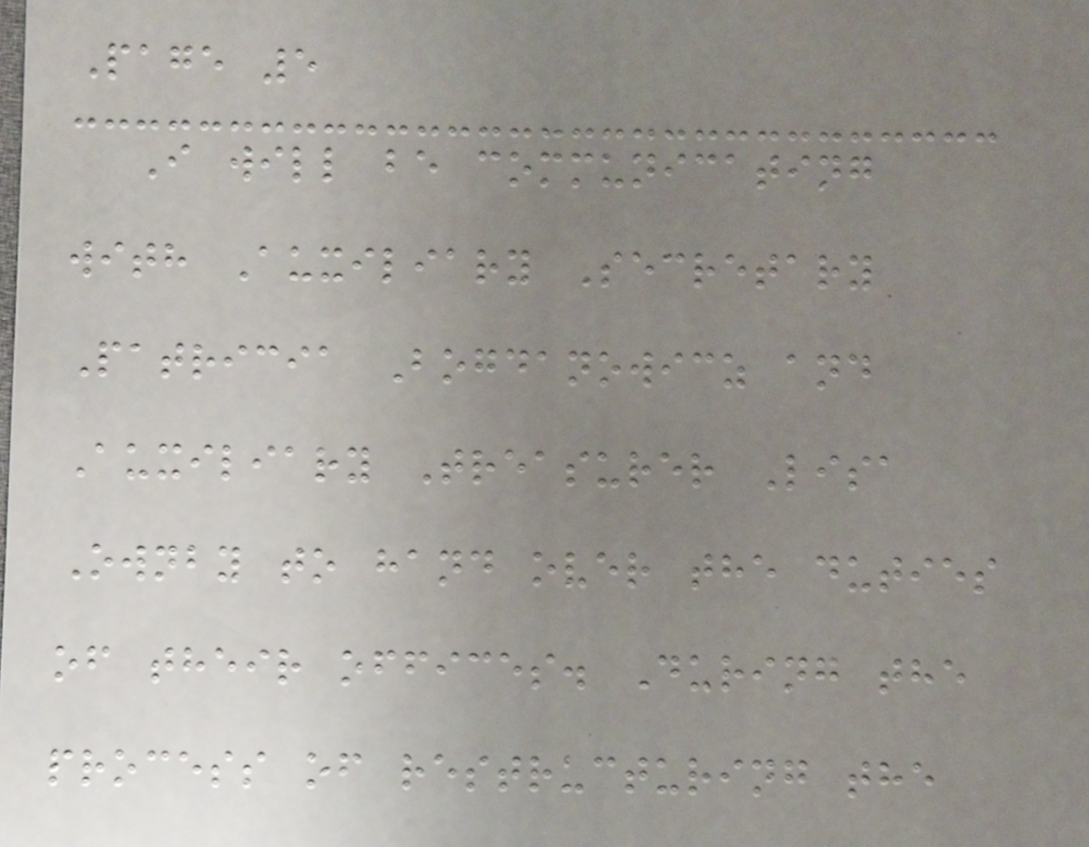Page 5
I will be communicating
with Auxiliary Secretary
Patricia Bogdanowicz and
Auxiliary Treasurer Lisa
Ownby to hand over the duties
of their offices. During the
process of restructuring the
